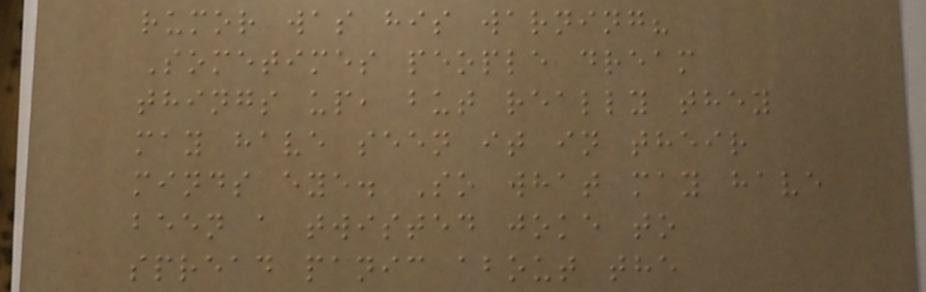rumor was his warning?
Sometimes people dream
things up, but really they
may have seen it in their
minds eye. So what may have
been a twisted joke to
spread panic about the
